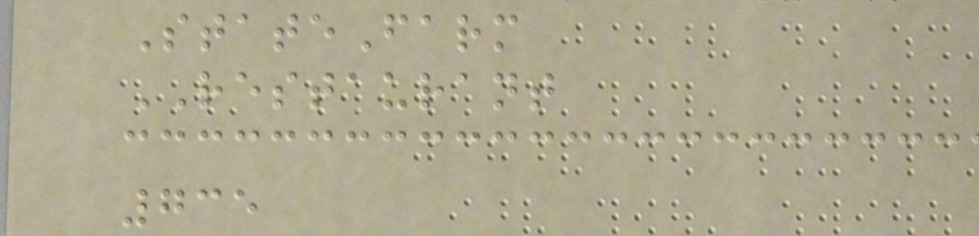StateFarm
RESTAURANT
735
